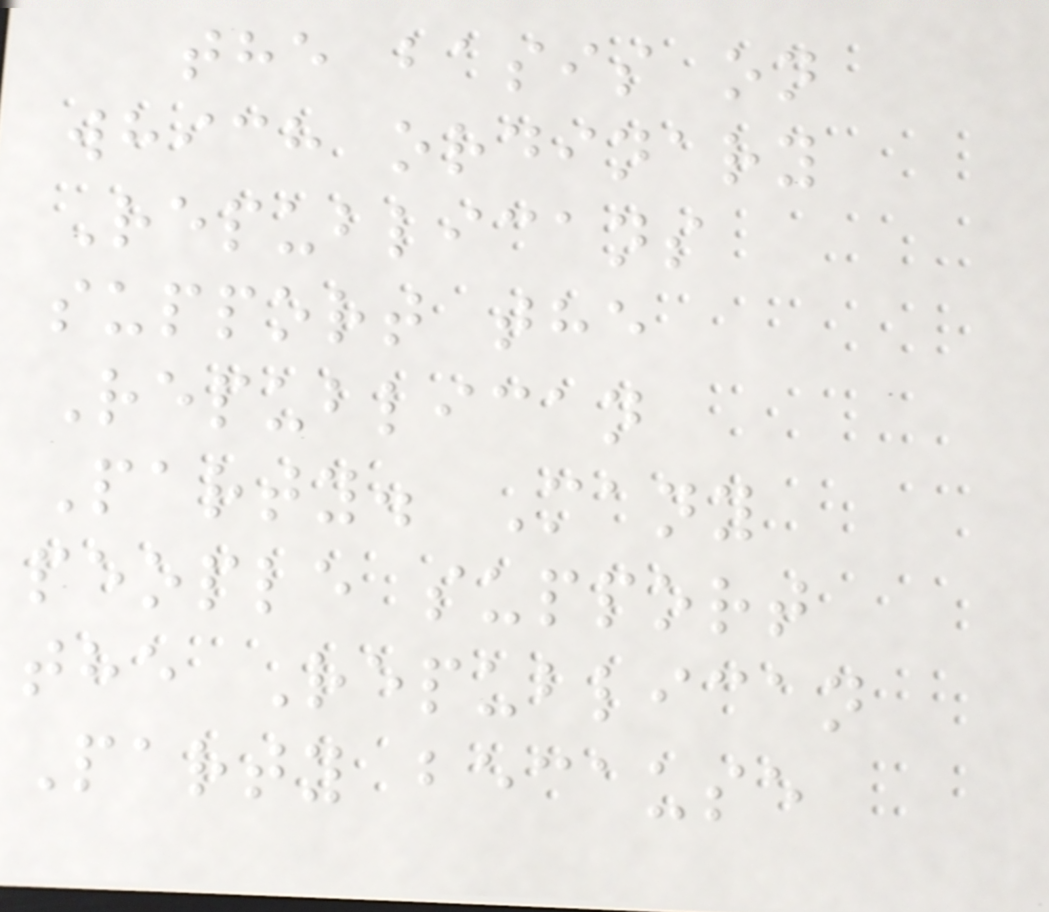the basis on
which ordinary
Republicans
support the
Republican
Party. Many
people support
the Republican
Party because
